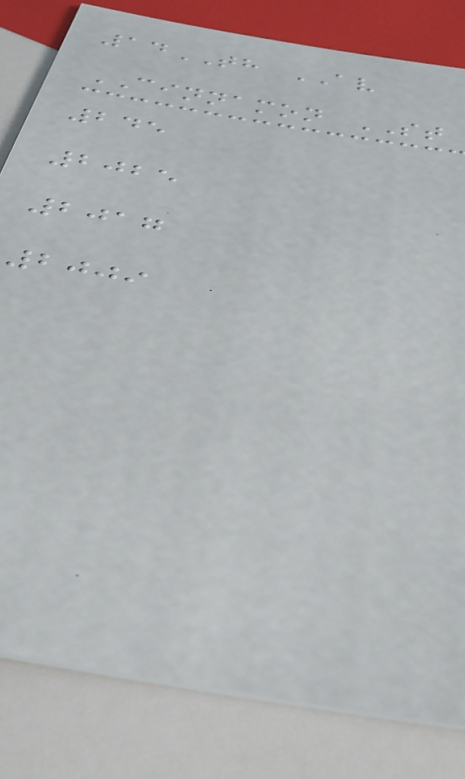14TH AV
CINNAMON ST
245
2025
2017
2009
